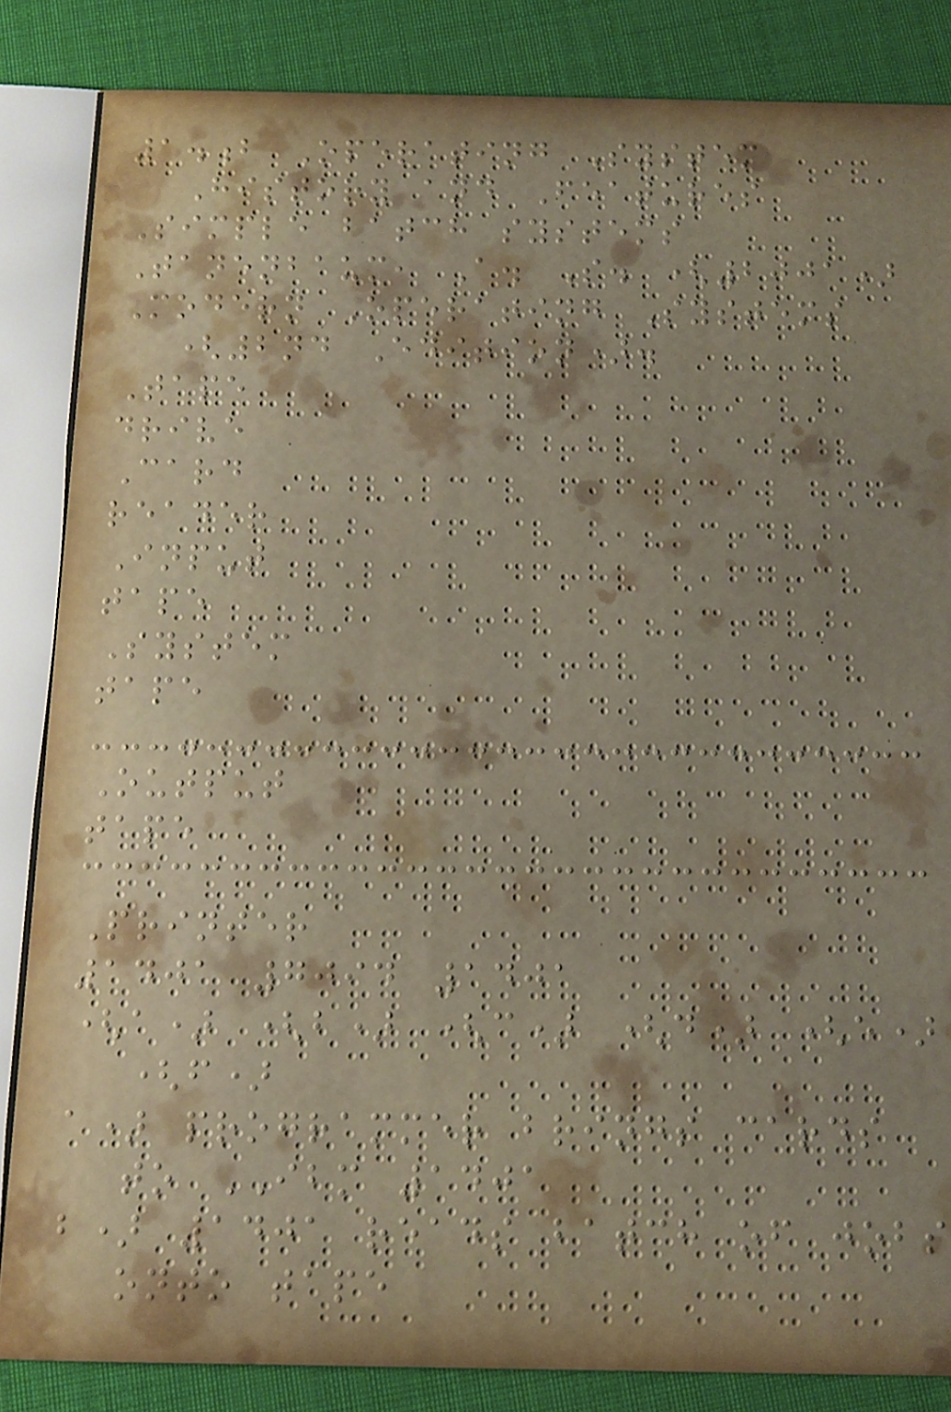1.b Operating System
History and Features
Simple batch systems
Tanenbaum, A. S. (2001)
Modern Operating Systems
(2nd Edition).
Tape
drive
Card
reader
Input
tape
System
tape
Output
tape
Printer
1401 7094 1401
(a) (b) (c) (d) (e)
(f)
a) programmer brings cards
to IBM 1401
b) 1401 reads batch of jobs
onto tape
